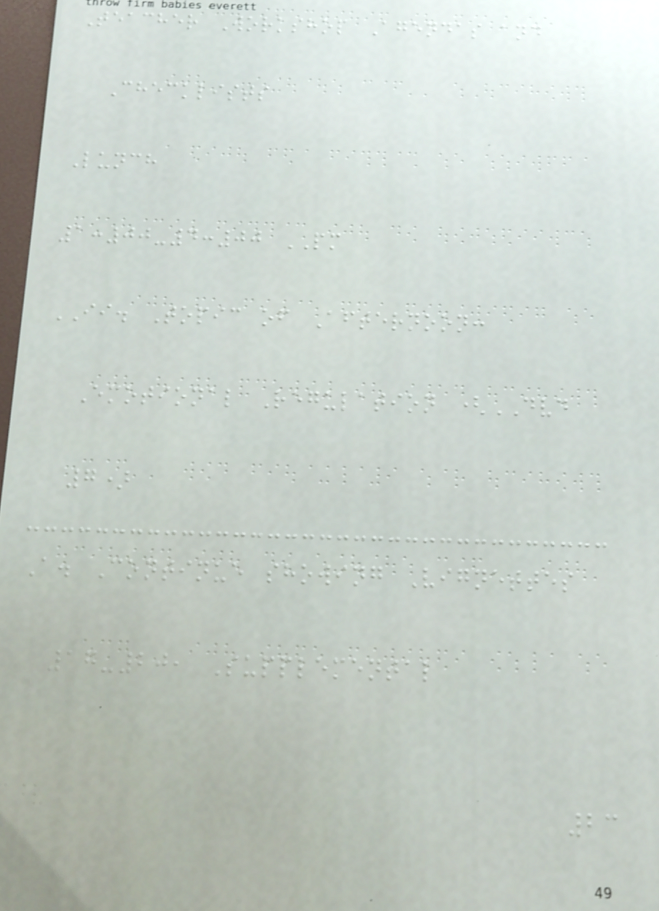Teacher Workshop Agendas and
Checklists
Lunch
1:00-4:00 PM
II. Topic of Afternoon:
Emotional Regulation (DVD
7)
A. Continue showing Vignettes
17-20, Supplemental
23
